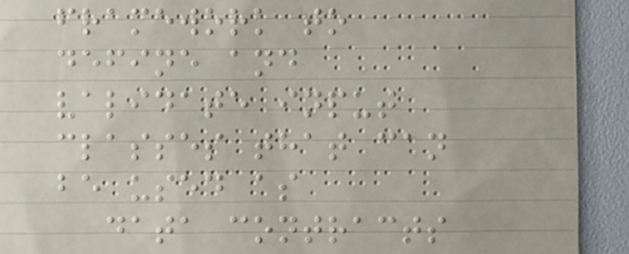framework to
define and
validate input
classes that can
be used as
data contracts
